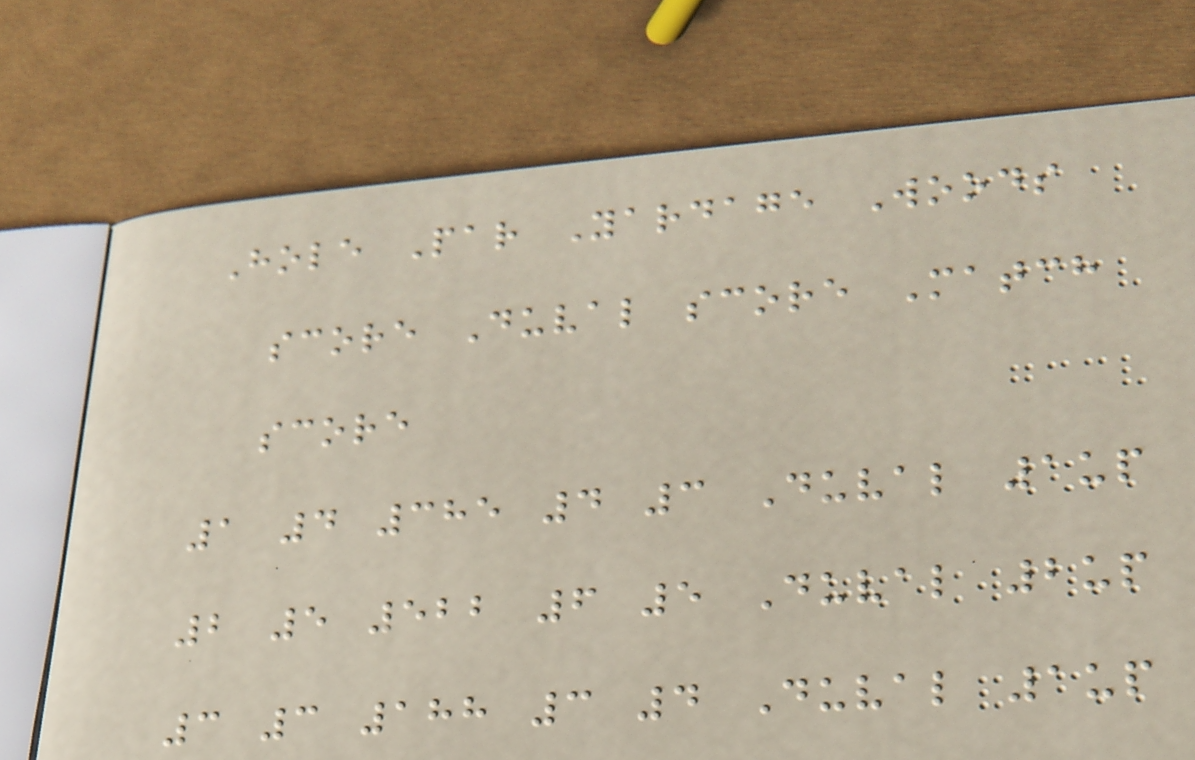Hole Par Yardage Woods
score Duval score Match
score
1 4 385 4 3 Duval 1up
2 5 522 6 5 Duval 2up
3 3 188 3 4 Duval 1up
